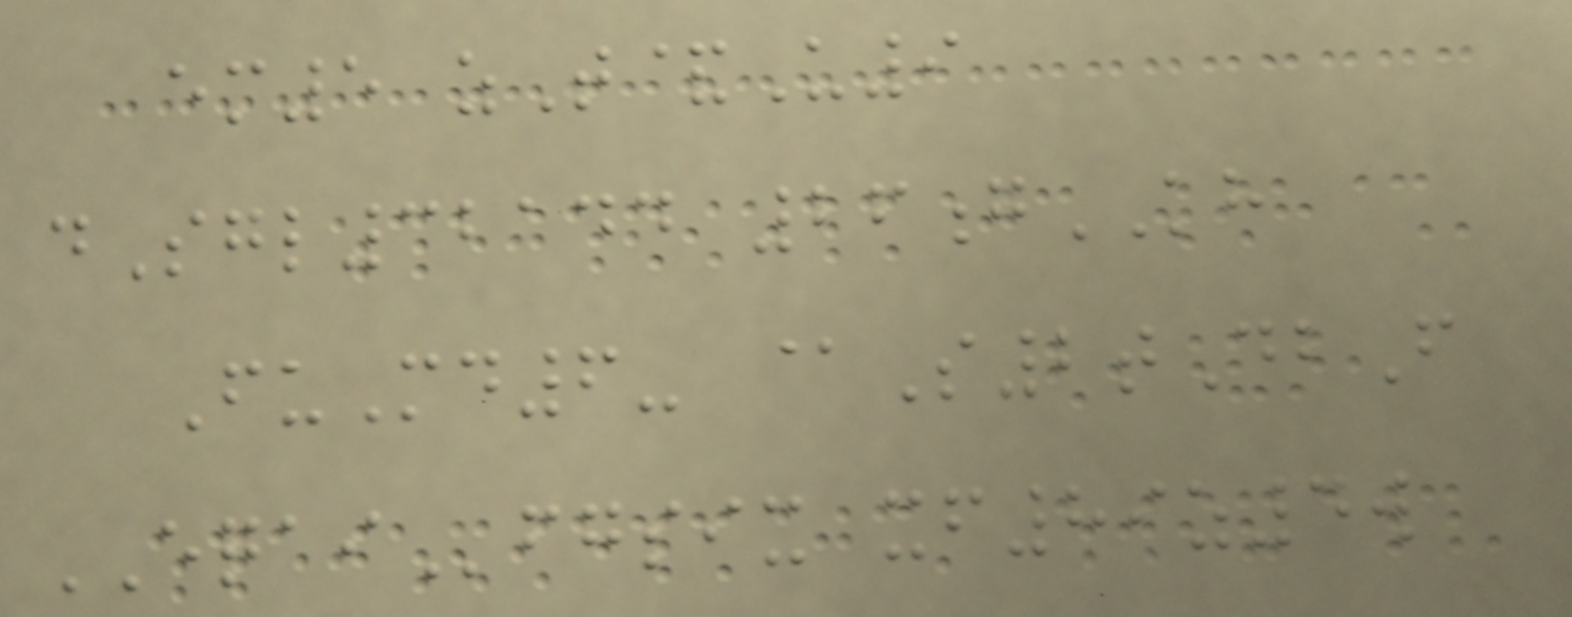em5 zT&U9
dSgl32144 26gKH
FuMd6- @S2tDbF
EQAIfgsix xf89z4w
